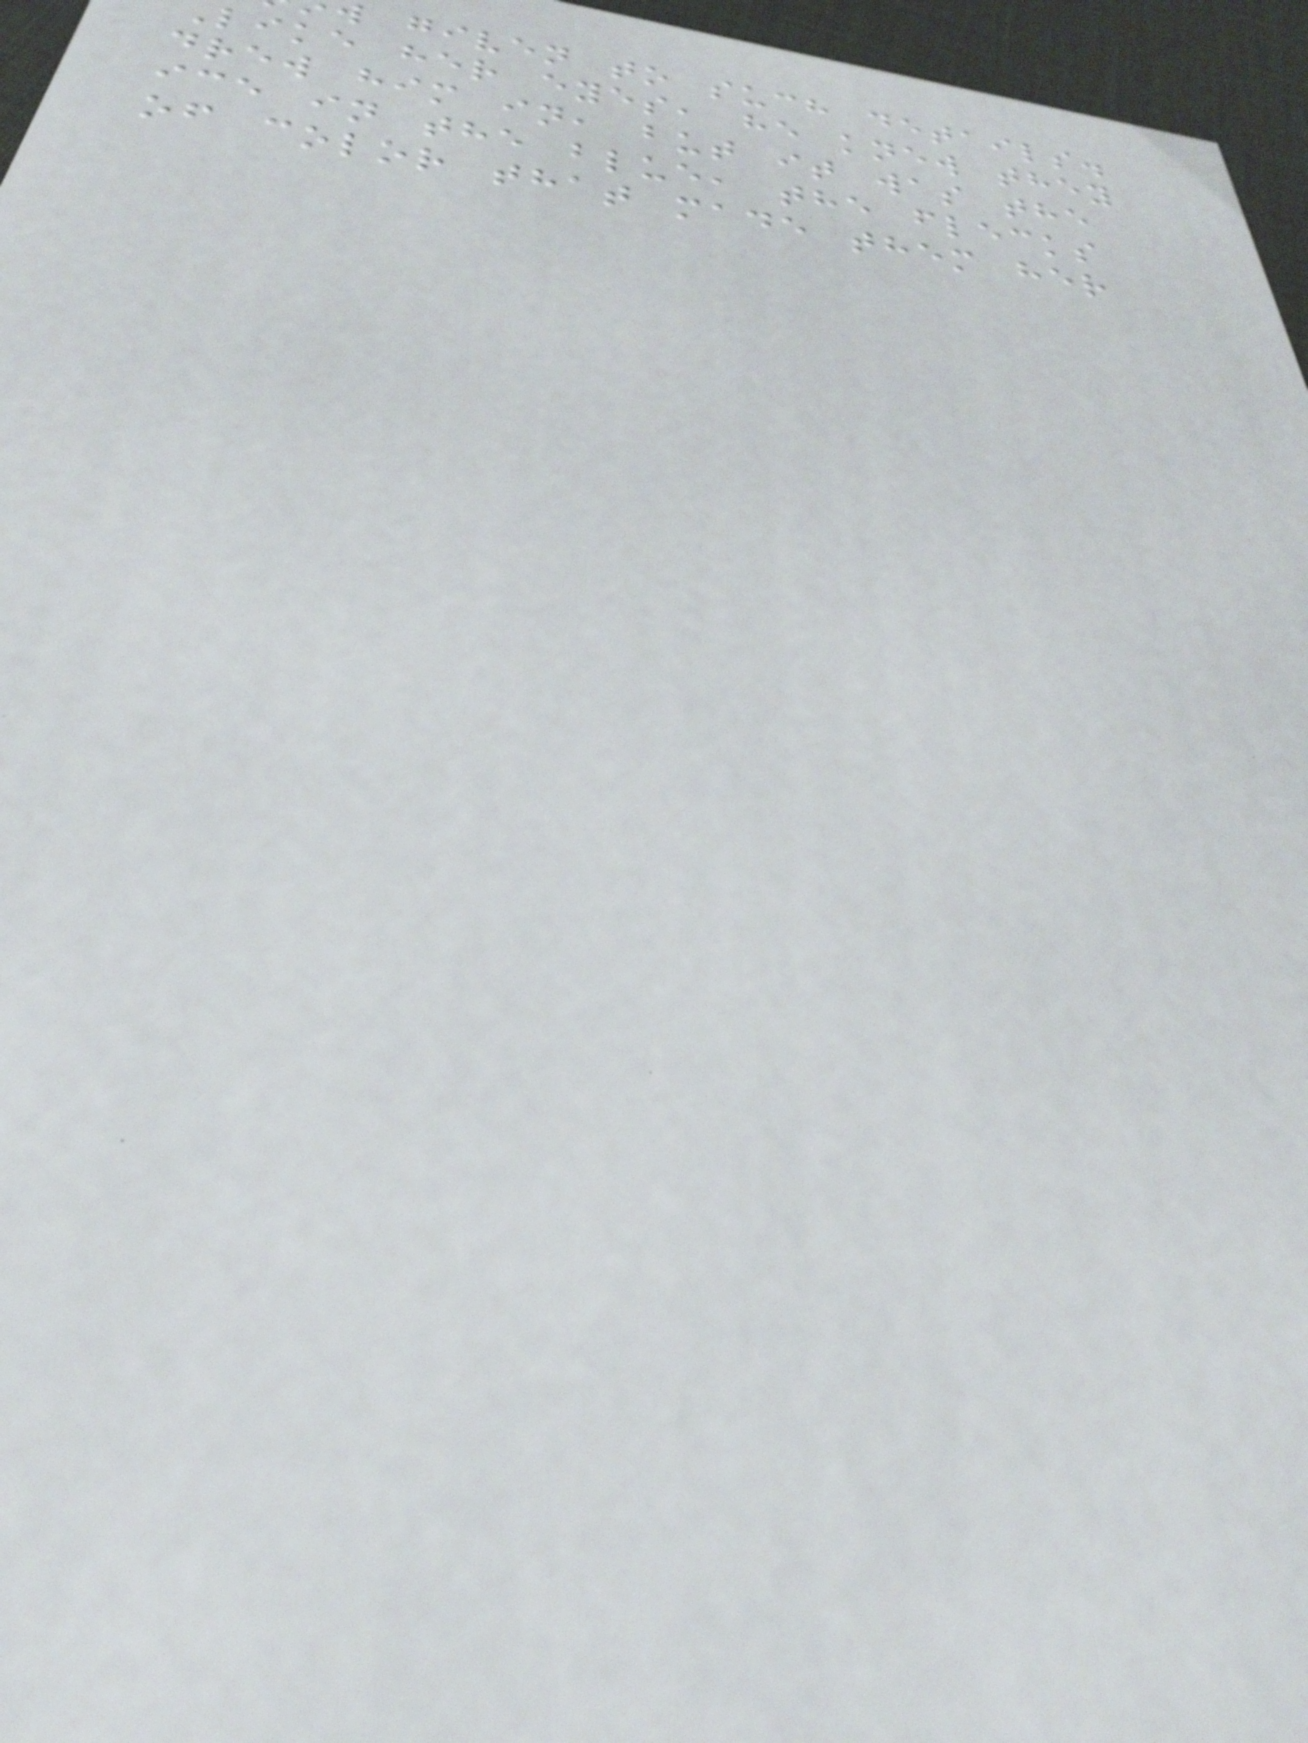given to such details.
like her eyes, he knew they
drew him in, but it was the
ice in the blue, the flecks
of color that made them her
